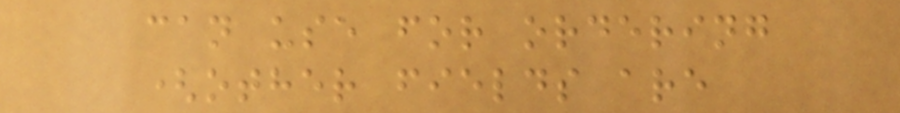can use for ordering
(other fields are
